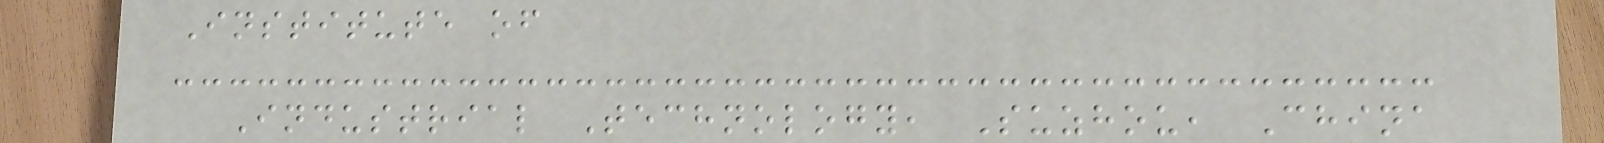Institute of
Industrial Technology, Suzhou, China
